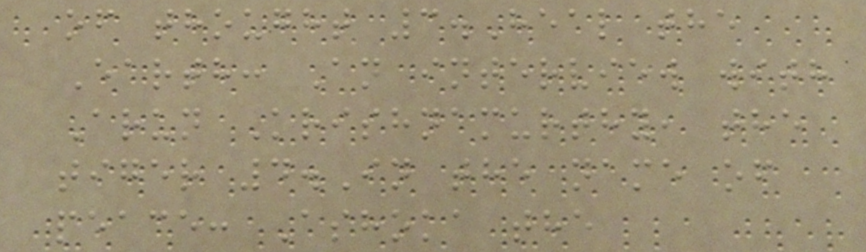of thought 3.Heal the
Earth: An interview with
Arun Krishnamurthy, the
tiger 4.In the name of
peace: Ashoka the
